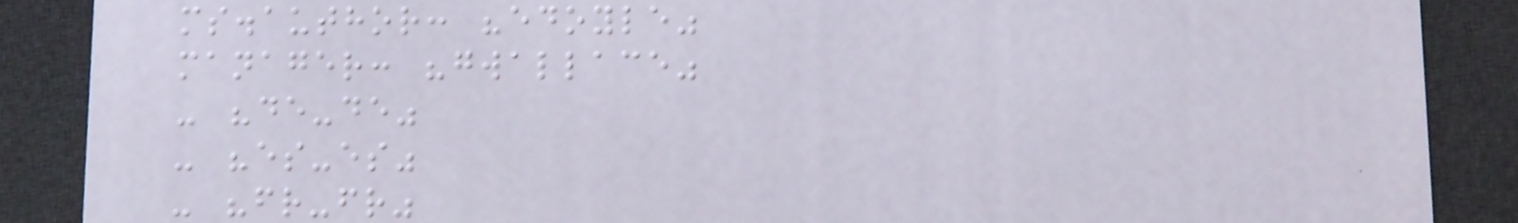ms.author: "edoyle"
manager: "gwallace"
- "de-de"
- "es-es"
- "fr-fr"
